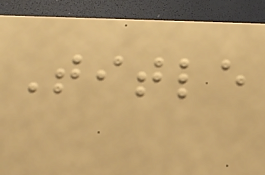Title
